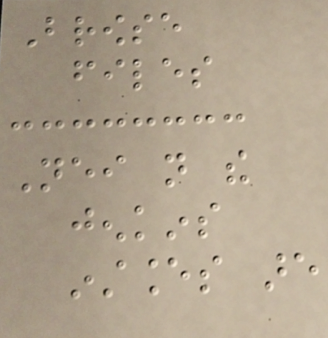Browse
files
Neither not the
jenkins
instances are
